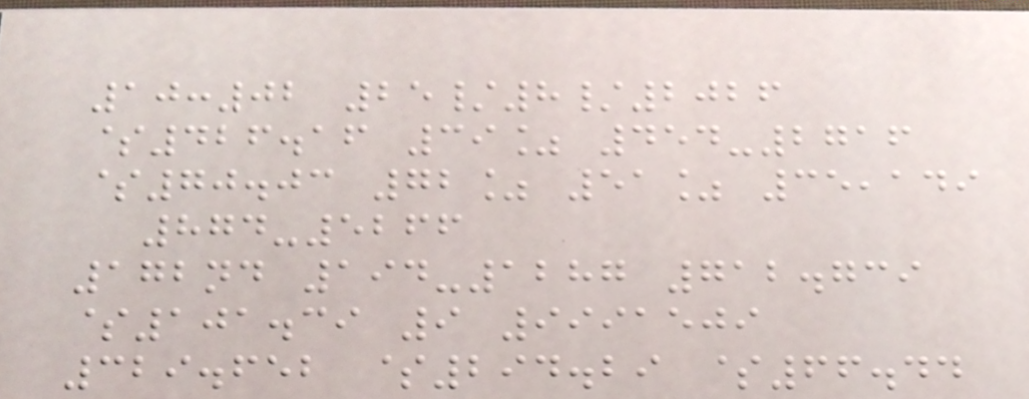10:02 25/8/2026
$426.16 39% 454-2716
$70.03 72% 51% 35,149
874-5266
172nd 194-1287 712.739
$101.39 9 9991509
329.652 $294.29 $66.44
